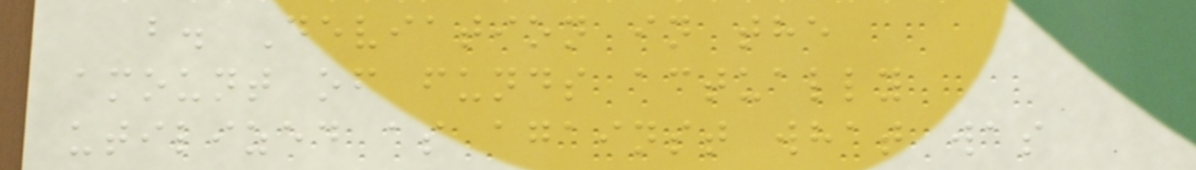b. Deviation in the
amount of funds actually
utilized as against what was
